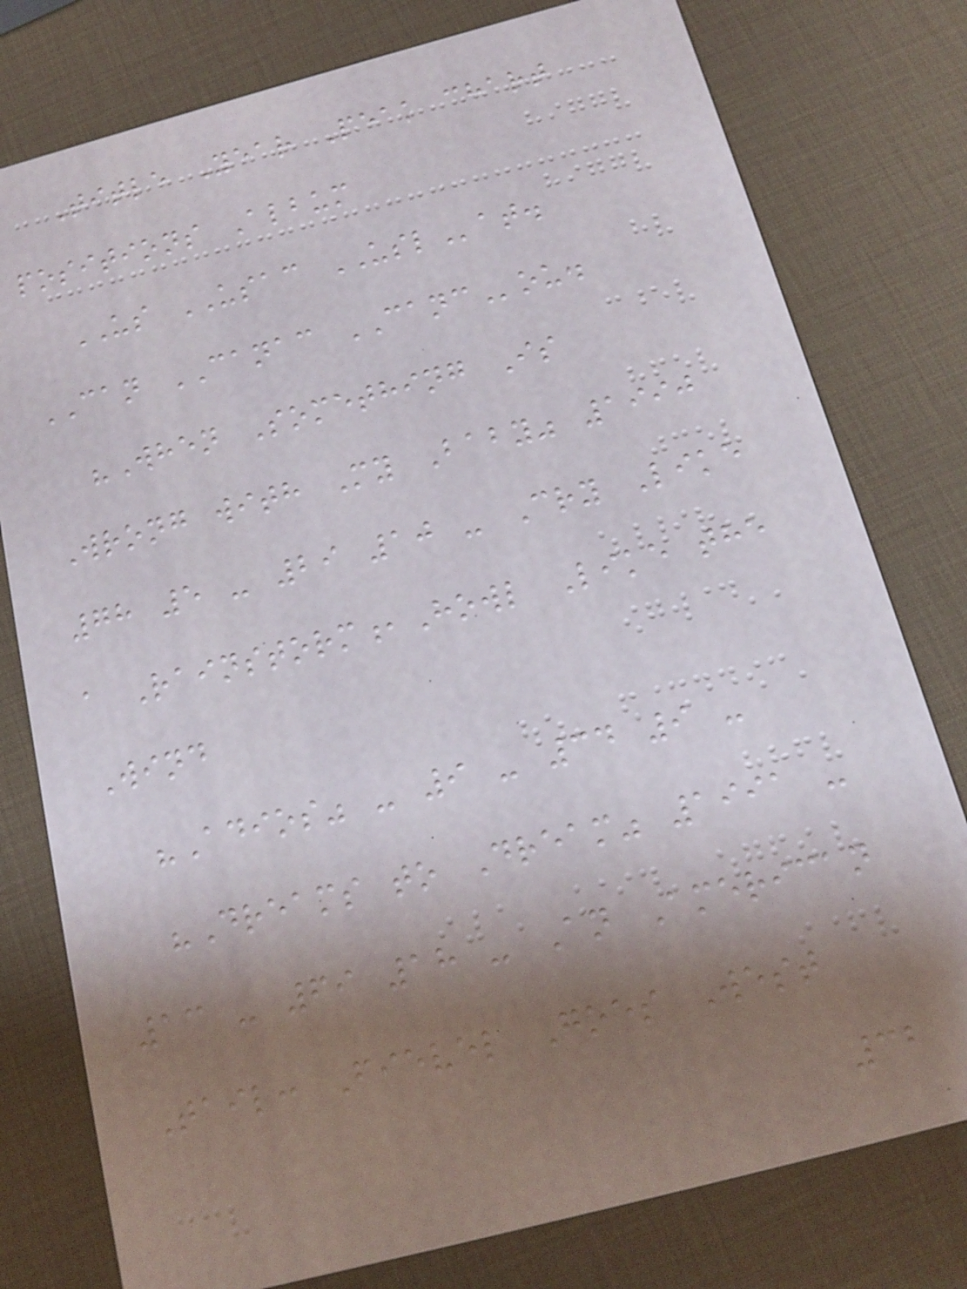Title Year Peak chart
positions Album
US USAC USLat.
CAN CANAC CANCou.
"When Something Is
Wrong with My Baby" 1990
78 5 - 29 10 - Cry Like
a Rainstorm,Howl Like the
Wind
"Adios" - 9 - 34 9 -
"Dreams to Dream" 1991 -
13 - 69 18 - An American
Tail: Fievel Goes West
32
